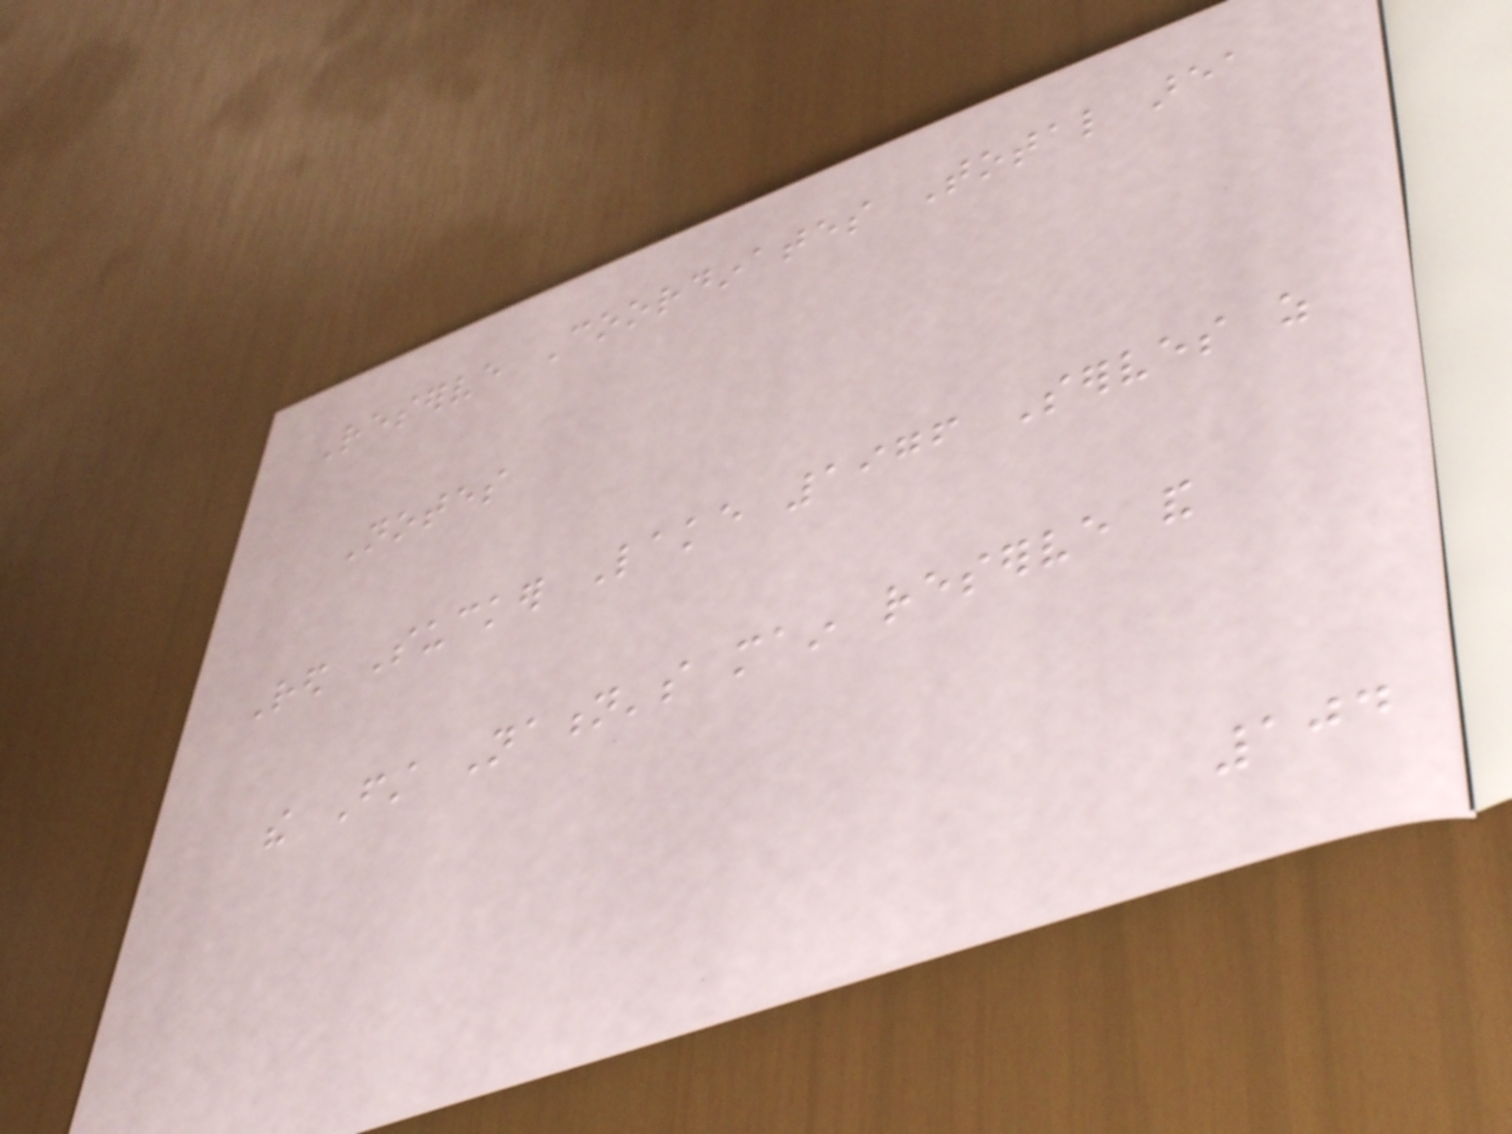Reserve Coordinates Total area
Notes
Red Sucker Lake 1976 Serves as
the First Nation's main reserve and
104
